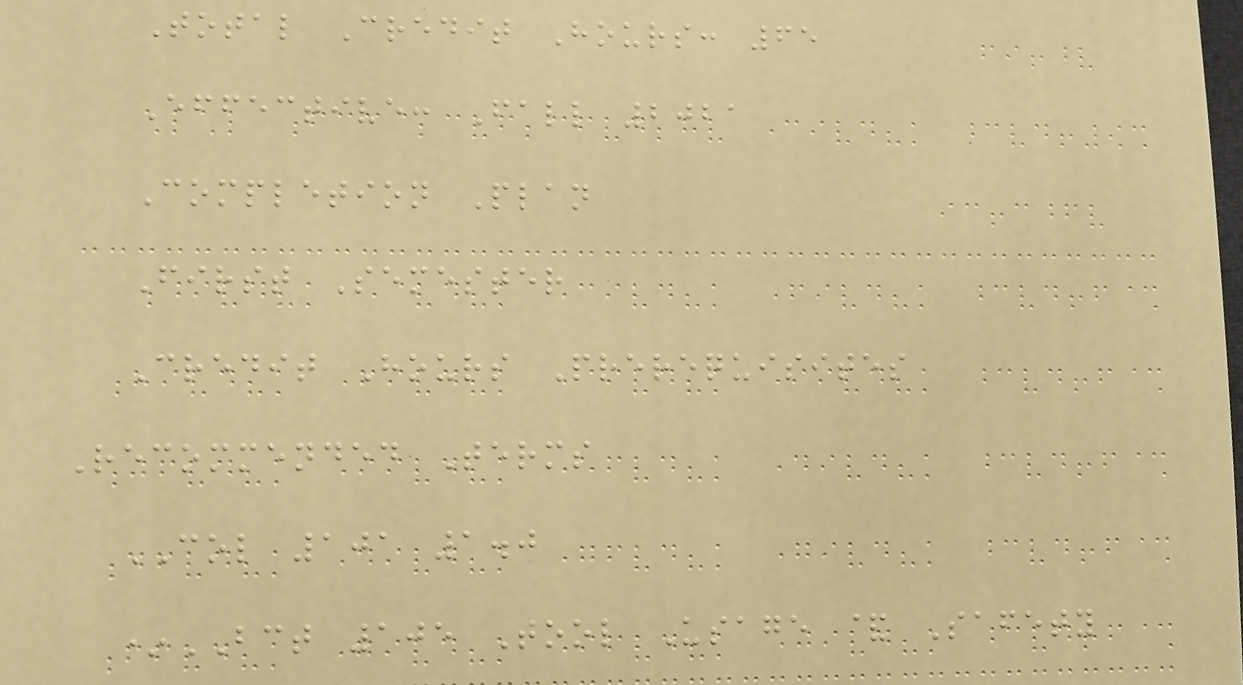Total Credit Hours: 65
Effective: Fall 2021
Completion Plan
First Semester
Credit Hours Prerequisites
Recommended Terms
COL 101 1.0
*BCT 105 Tool Usage & Safety
